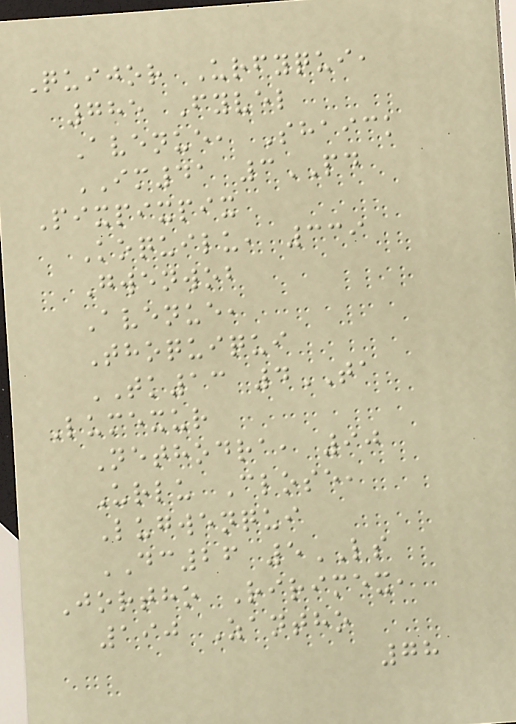Quijor Urfyqui,
785 Fyvel
Avenue, Shaick
IM41 3PD
Pixpixpix
Koquilu, 339
Gwenwob
Avenue,
Thoquiqui
TK13 4TA
Lumexur
Nethodra, 90
Urlu Close,
Lugwenqui
DC26 5LS
Jortho Ririmex,
190 Zantho
78
